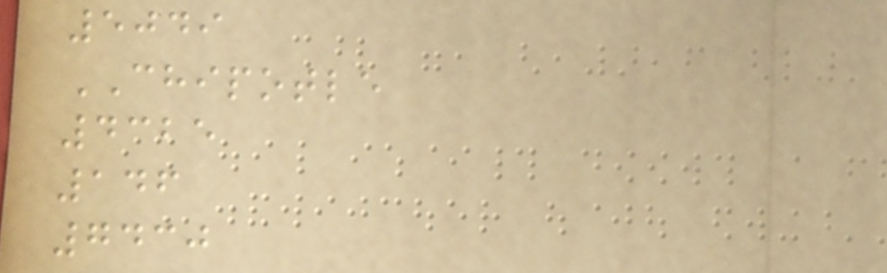5049
CHIPOTLE
4325
146
7430
